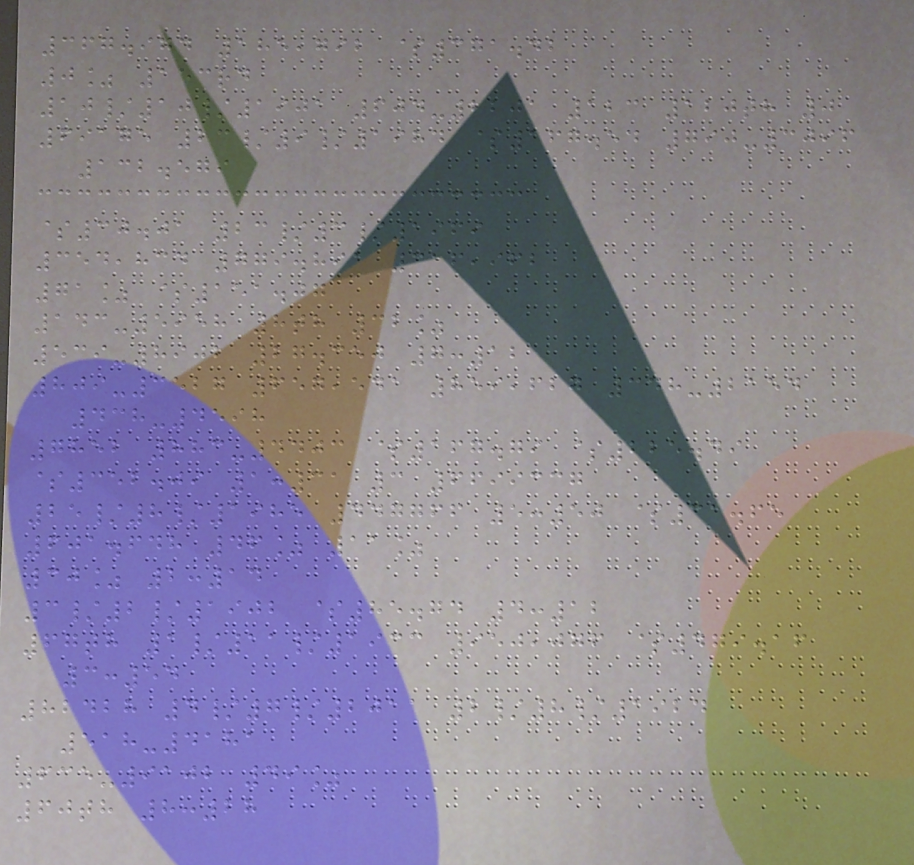367.974 185,792 $371.42
0% 153rd
10/10/1901 604-2201 123 120th 0
69175 23/9/1984 $167.54 790-3096
132.579
$30.01 23/3/1969
354,834 779.891 316,962
71% $151.07
143-5958 8th 32%
539-8902 27.350 7:12
809-3527 657,541 859,627 348-2154
438-4598
7852 883-4403 $167.79 $225.49
$352.09 1:31 3 6699337
25/8/1985 447766 5:50 $31.65
601.648 46% 11%
30% 2:14
3/2/1902 $85.74 4:12
67th 1/11/1933 950,076 $479.16
3:54
82428 4/7/2011 2/8/1924
518-4181
635-9102 49%
60th 8:28
